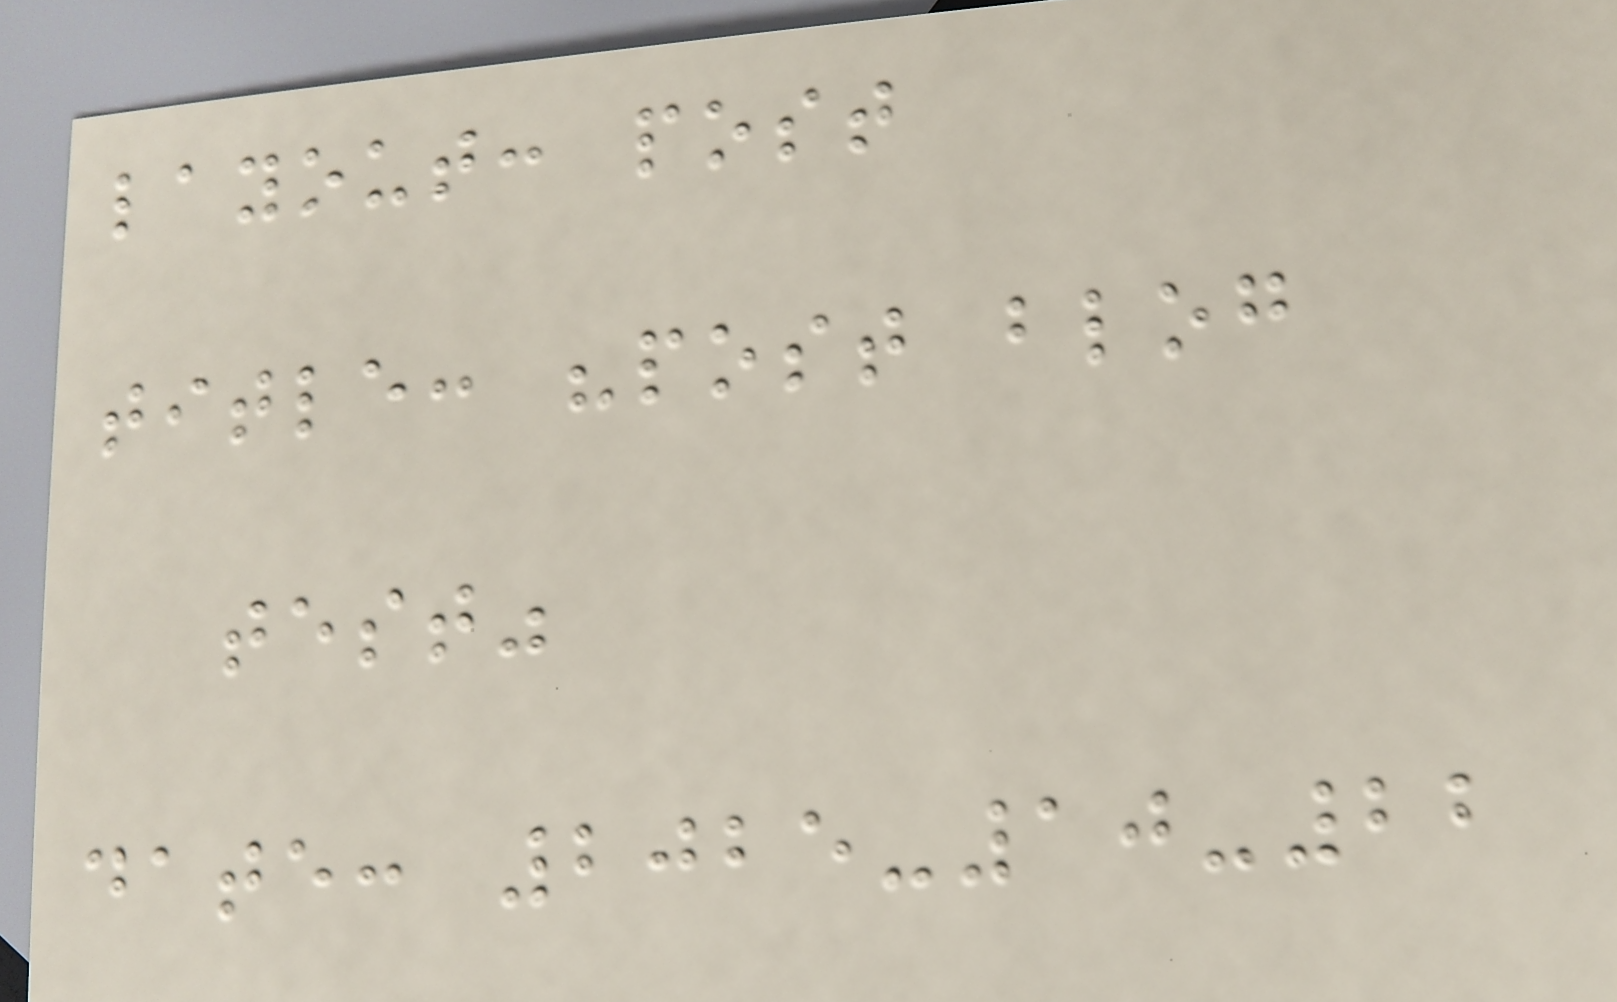layout: post
title: "post blog
test"
date: 2025-10-22
